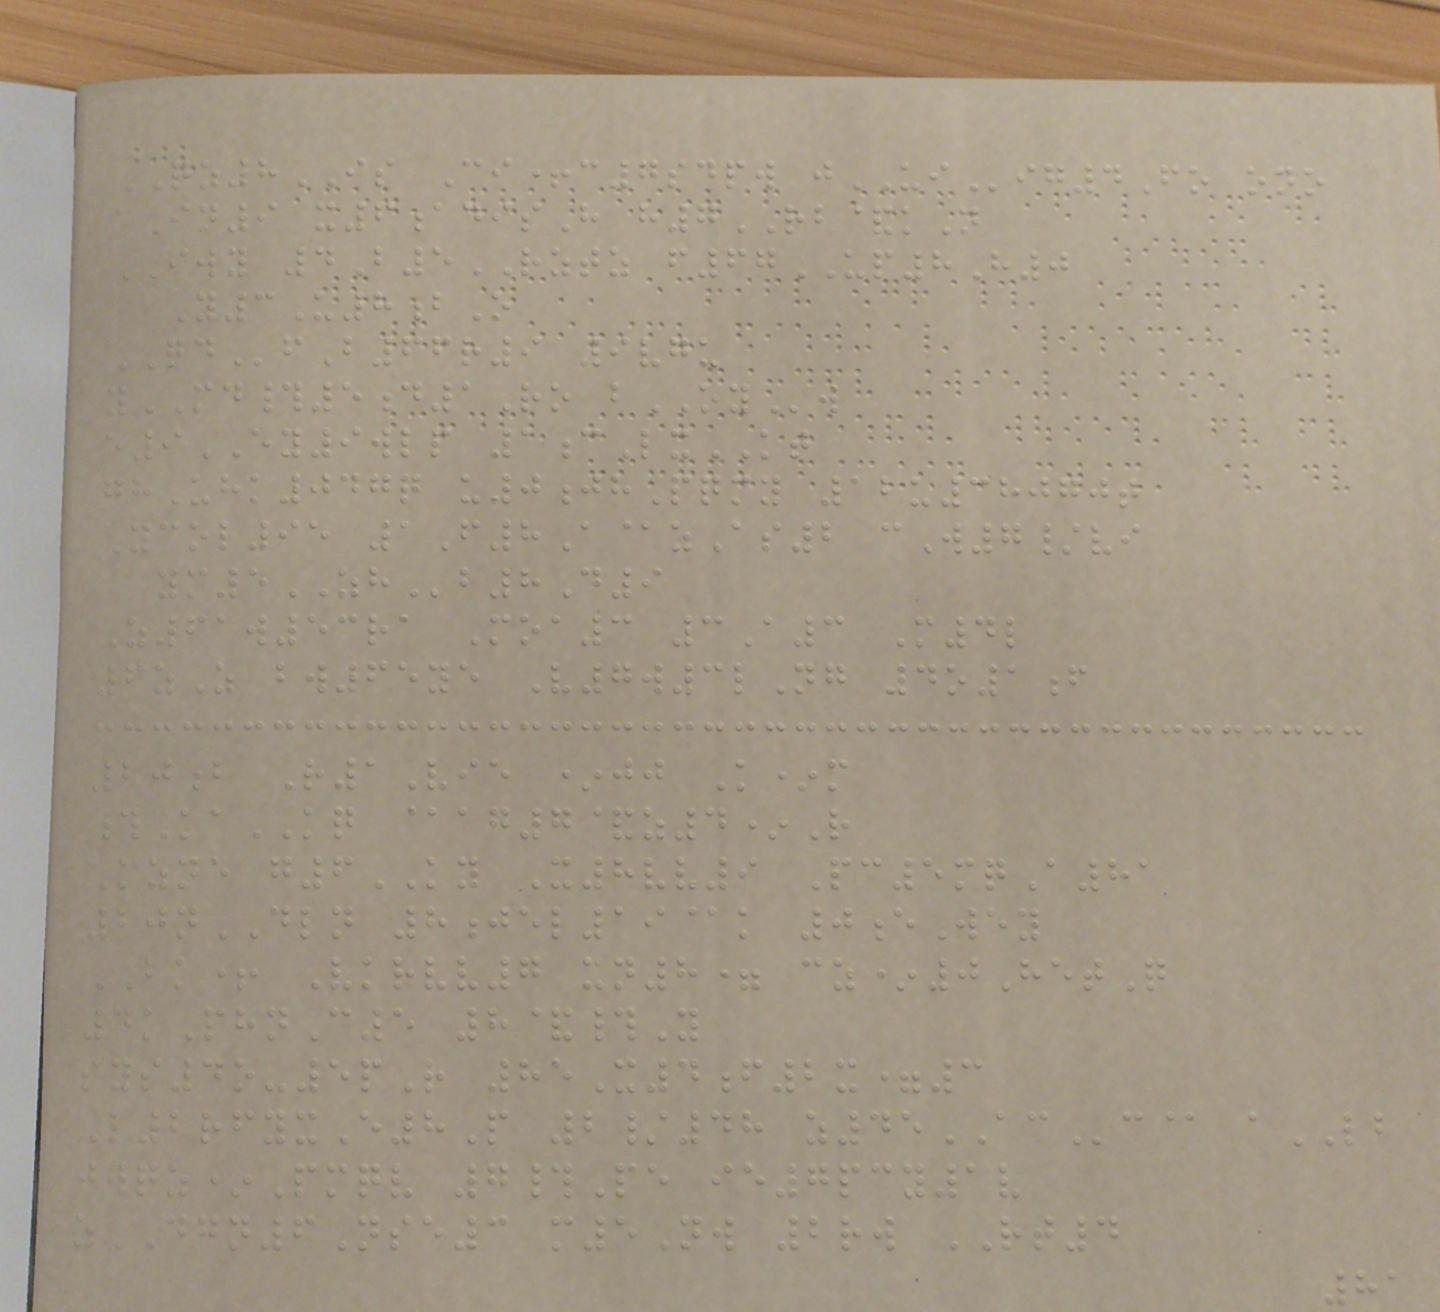QZ8IS Ci+c7sdpw jUIig4Fo ono
aIn9 x6adisH h7RB&kN
IWY 4B5RZTZ f67UP8H0
Y3U8bO
QDfB66r9 9vgu
yMD#5d1Ro bOYw
e9EY9wlp 1cLxKT
ghUhk047q u0jhPqmy 12u38070t
Ycol95 1F8A@zAs2 cW7/vi
ym5ZHb8D9
Z61w53ra Moa3 3A3 M4l
6zZ bw65ye V7w3lNg 4o1f
20b R1Vie *jj K*m
#KaKQ @ag7&z4*R
Kzne g6KY X8vv9 Pc5mqA81
20nDLN 8jel19@k 0eWey
BK+ Vkrvv7 xn8= cz*0HetQ
4kPhnC5 8&#Y
sys4o-5pR 85X4f2x=3
L2rfyxE8P 2/48 z45ACc@ aLB
jwqz*Pmqv 7#Pe ie7pcy1v
zDGN6Nse3 m5Nw 2rw RT4
81
